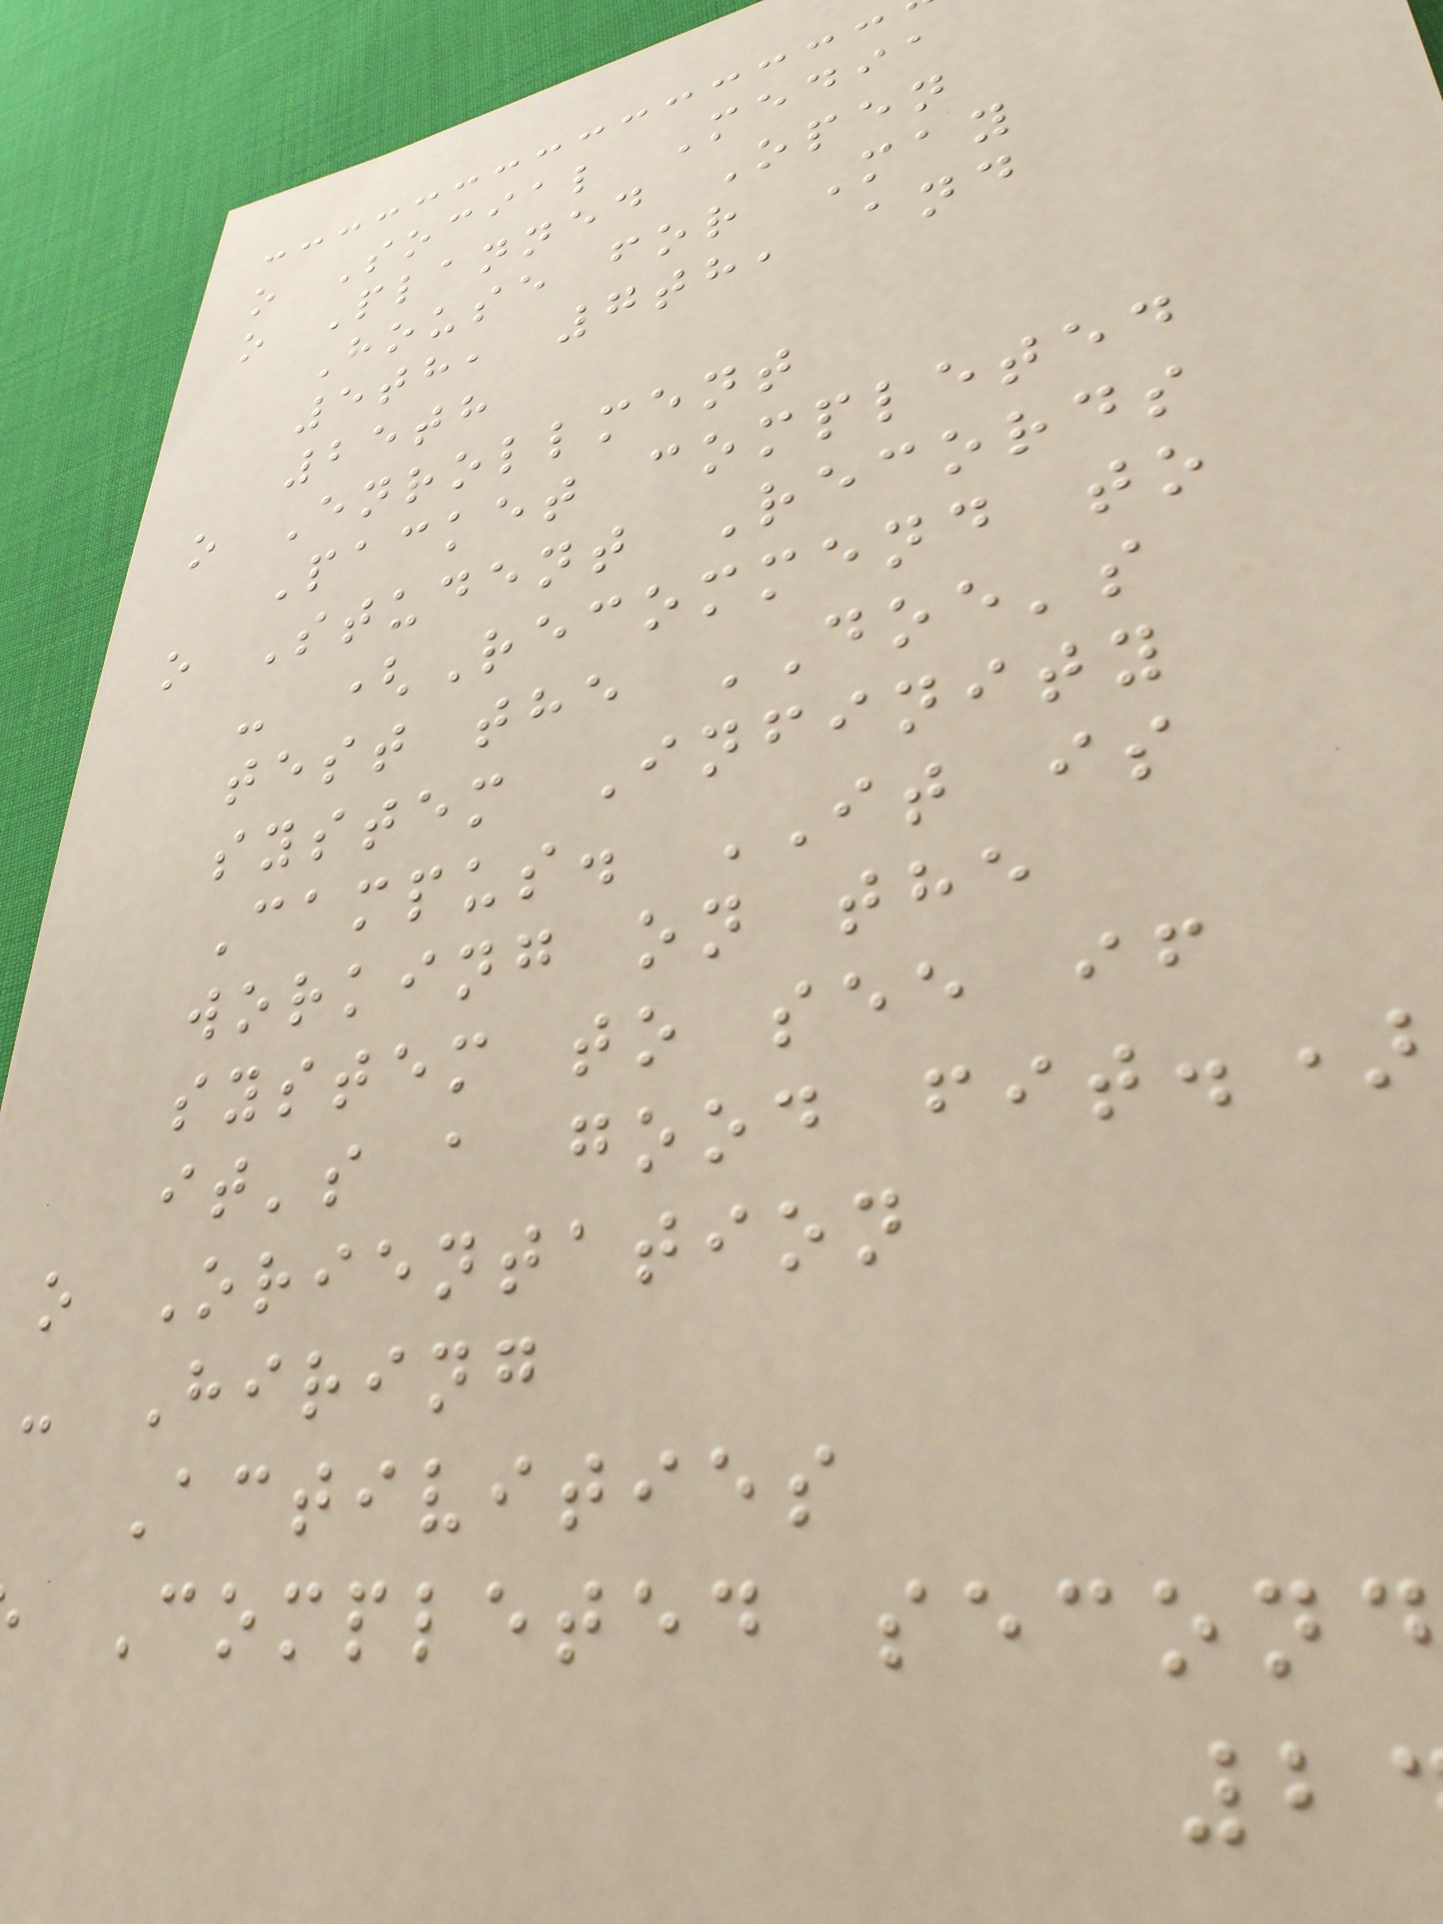o Social Media
o Planned Open
House for May
5th, 7th, and
25th
o Enrollment
Packet completed
o Student Records
- (Recommend to
test the DOE's
system Infinity
Campus. IT is
working on the
system to see if
it's a good fit.)
o Orientation
- Hiring
Activities
Completed second
